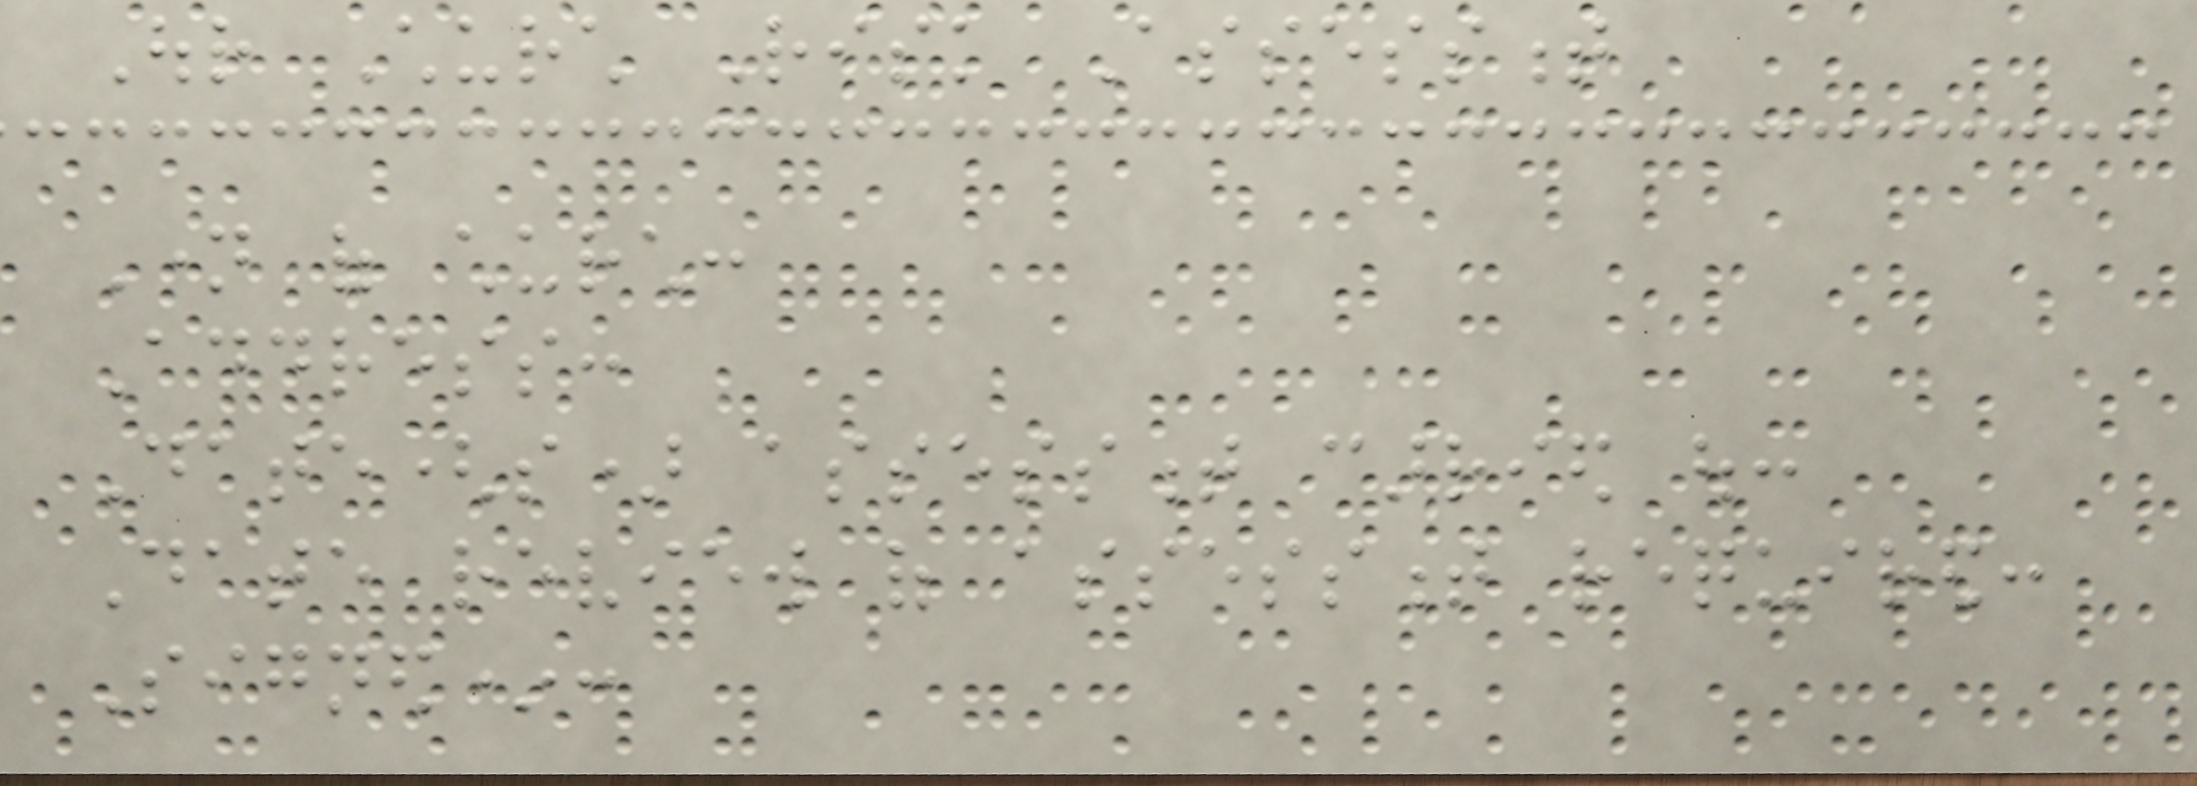Our Church Risk Assessment
Name of church:
Address:
Date(s) assessment carried out:
Date review of assessment required:
Signed*:
